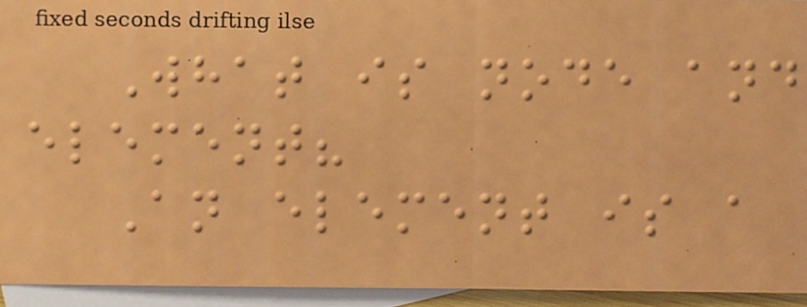What is node and
element?
An element is a
